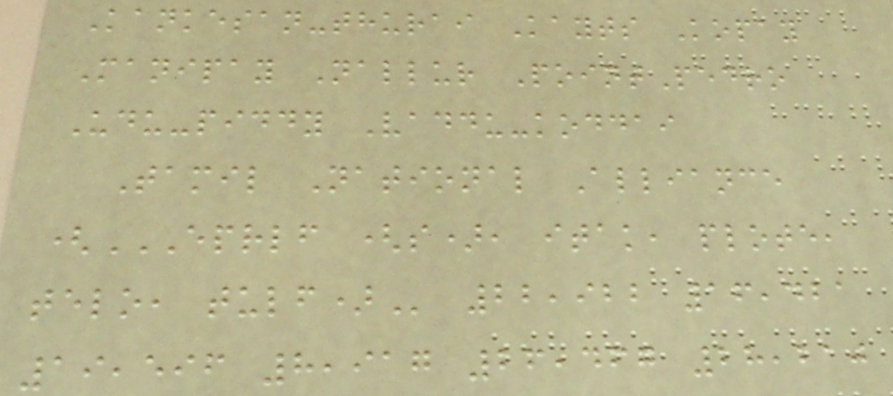Kankesan-thurai Kayts Kopay
Manipay Nallur PointPedro
Udu-piddy Vaddu-koddai
Tamil National Alliance
(EPRLF (S), ITAK, PLOTE,
TELO, TULF) 22,922 16,421
19,596 8,917 26,467 28,210
